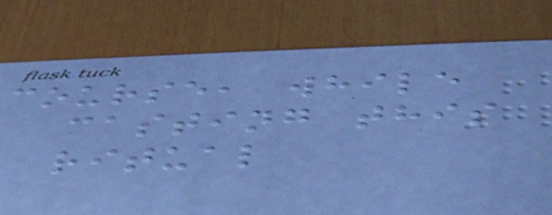course, while
casting this
ritual
